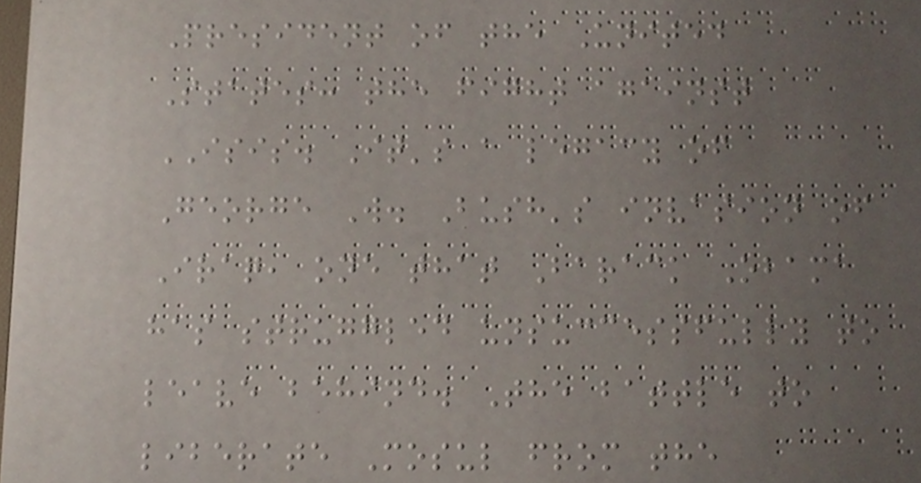President of the United
States: the fight against
ISIS. It's a legacy of
George W. Bush's invasion of
Iraq, one that Barack Obama
has struggled unsuccessfully to
leave behind. The battle to
liberate Mosul from the
